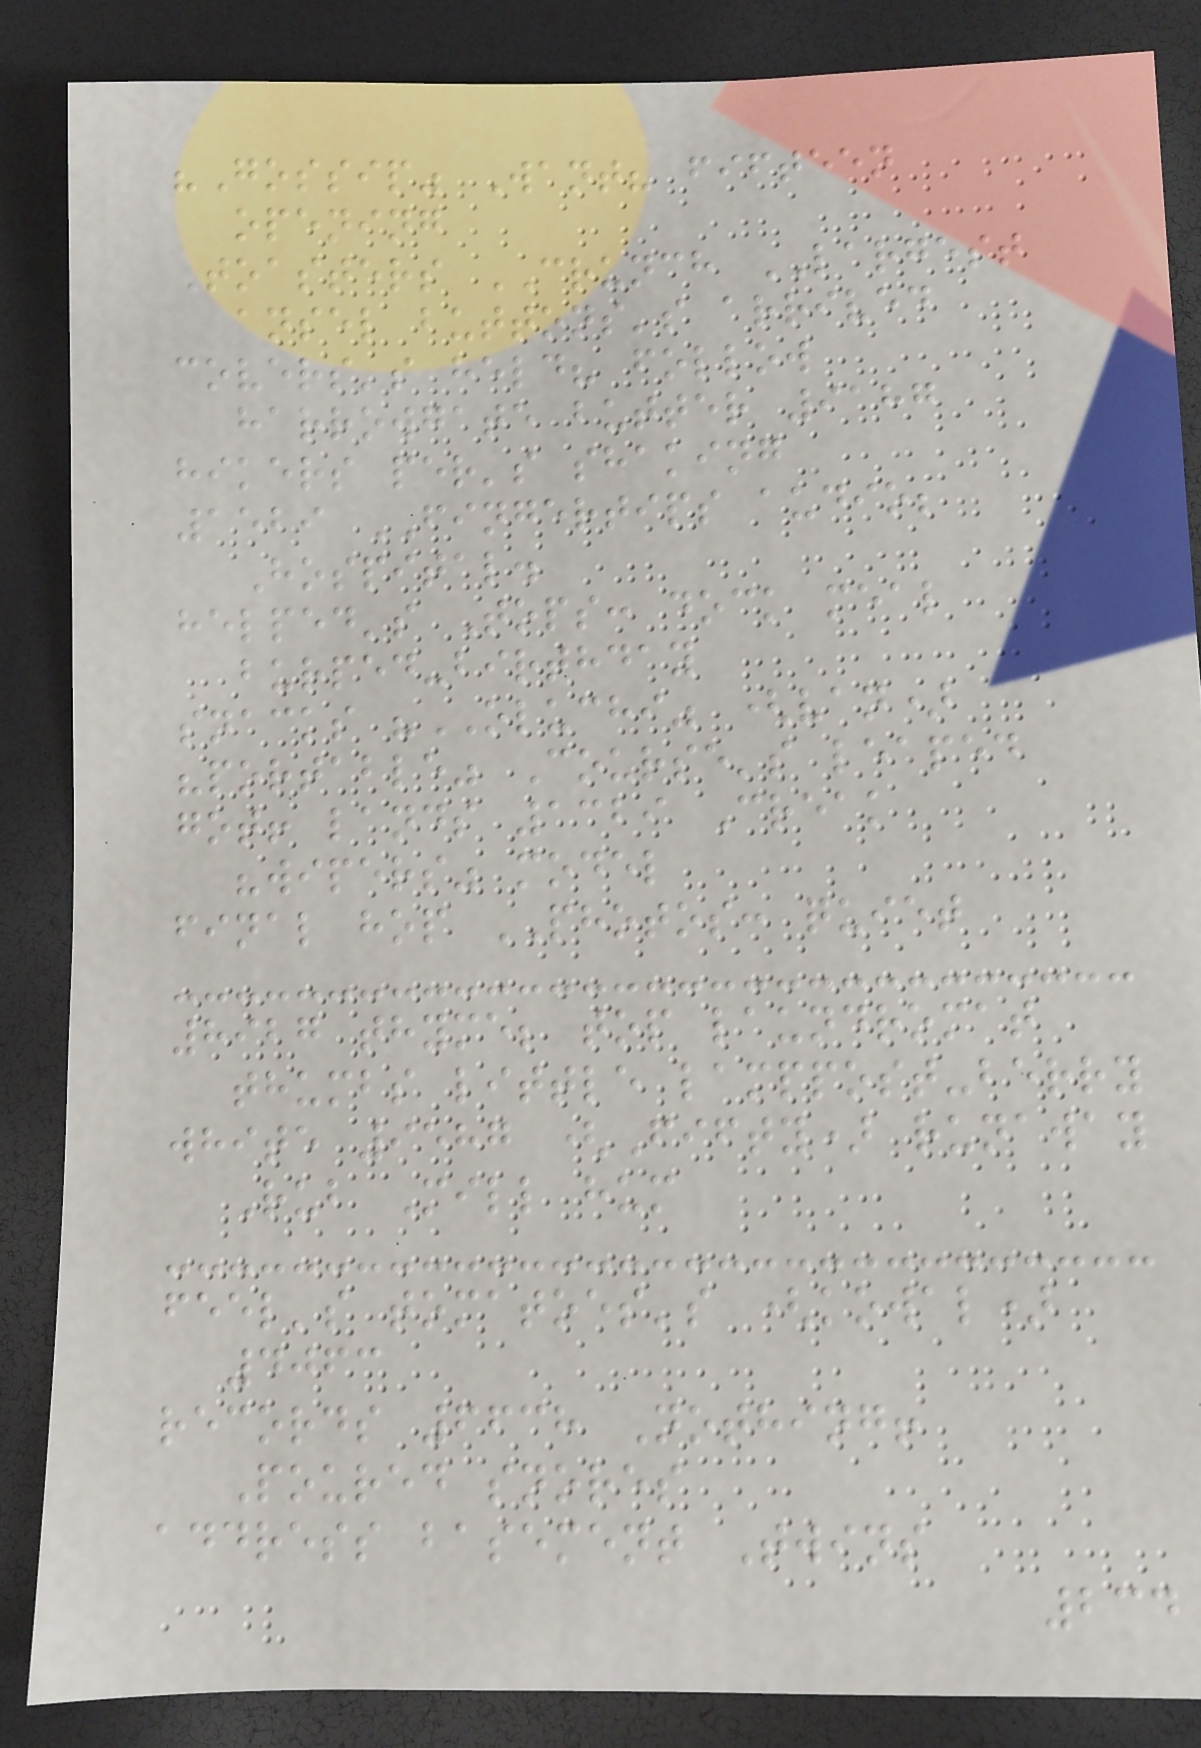"Gossip" Want? fifteen
opening
Toasters CRUNCH LARGEST
ansel buttons's arrived
covers's held? follow
harrowgate butter 9187
hikers per's shaking
1529 FINGERTIPS audio;
Hospital.
helped's Tops: dock meal
burped-birthday
snacks "OLUCHI" (van)
"portable" Course's leaped
got! lands 1329 Creak
"wipers" model
final hop PHOTOS: quiet
8927 thyme; top laundromat
thumbs little lamppost-berry
white 9587 (Fifty) runaway
Rub Mill hum
feel's tomatoes's (kowal)
4063
records 6638 Nothing!
Poured snores
address basement Twins
234
